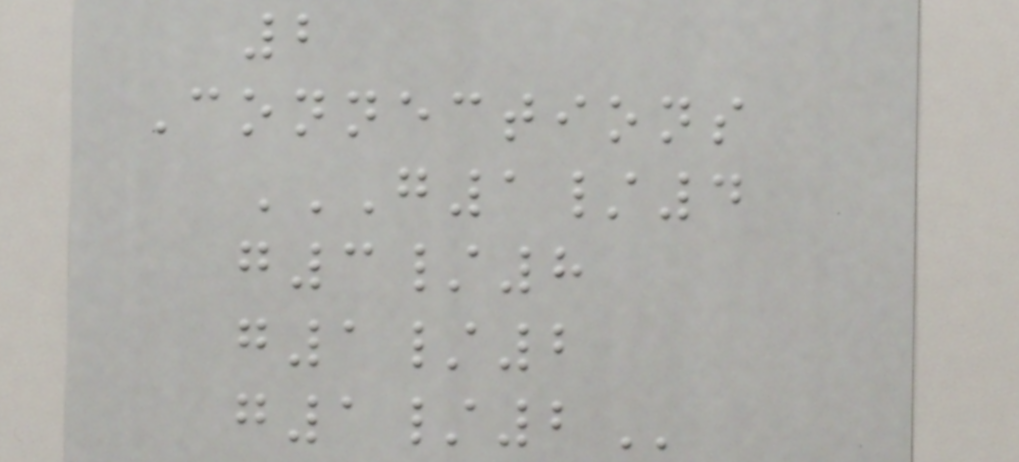2
Connections
G1/4
G3/8
G1/2
G1/2
